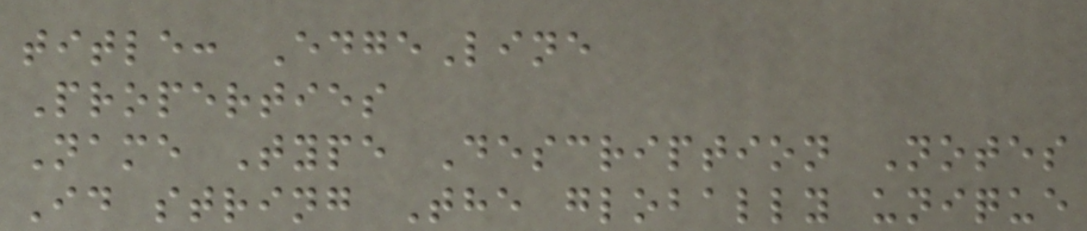title: EdgeLine
Properties
Name Type Description Notes
Id string The globally unique
